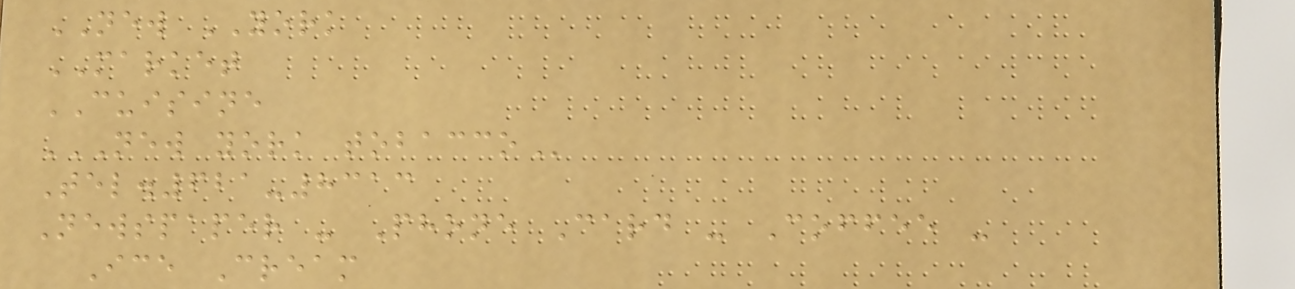NEW YORK
MARKET
CUISINE
NEW YORK TOBACCO
Tel.621-8313
Newspaper - Phone Card - Coffee -
Ice Cream
